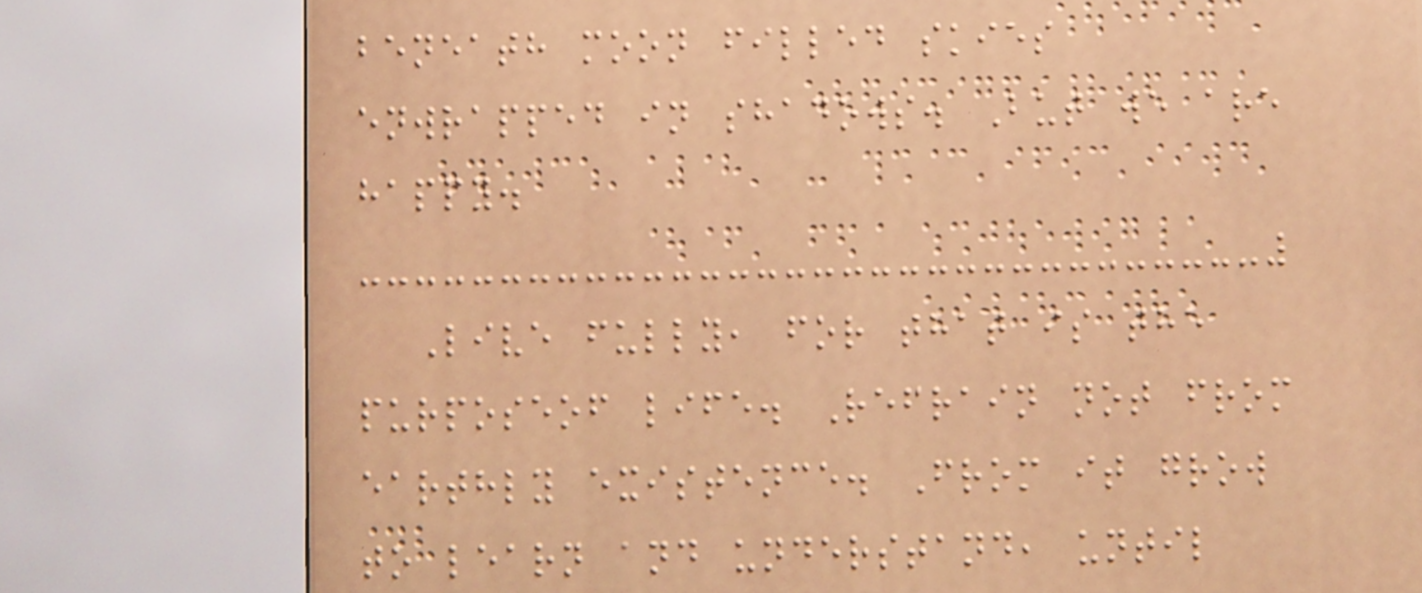beneath moon filled skies
enwrapped in shadows. But we are
happy.
Live fully, for that is the
purposeof life. Refrain not from
earthly existence. From it grow
to learn and understand, until
